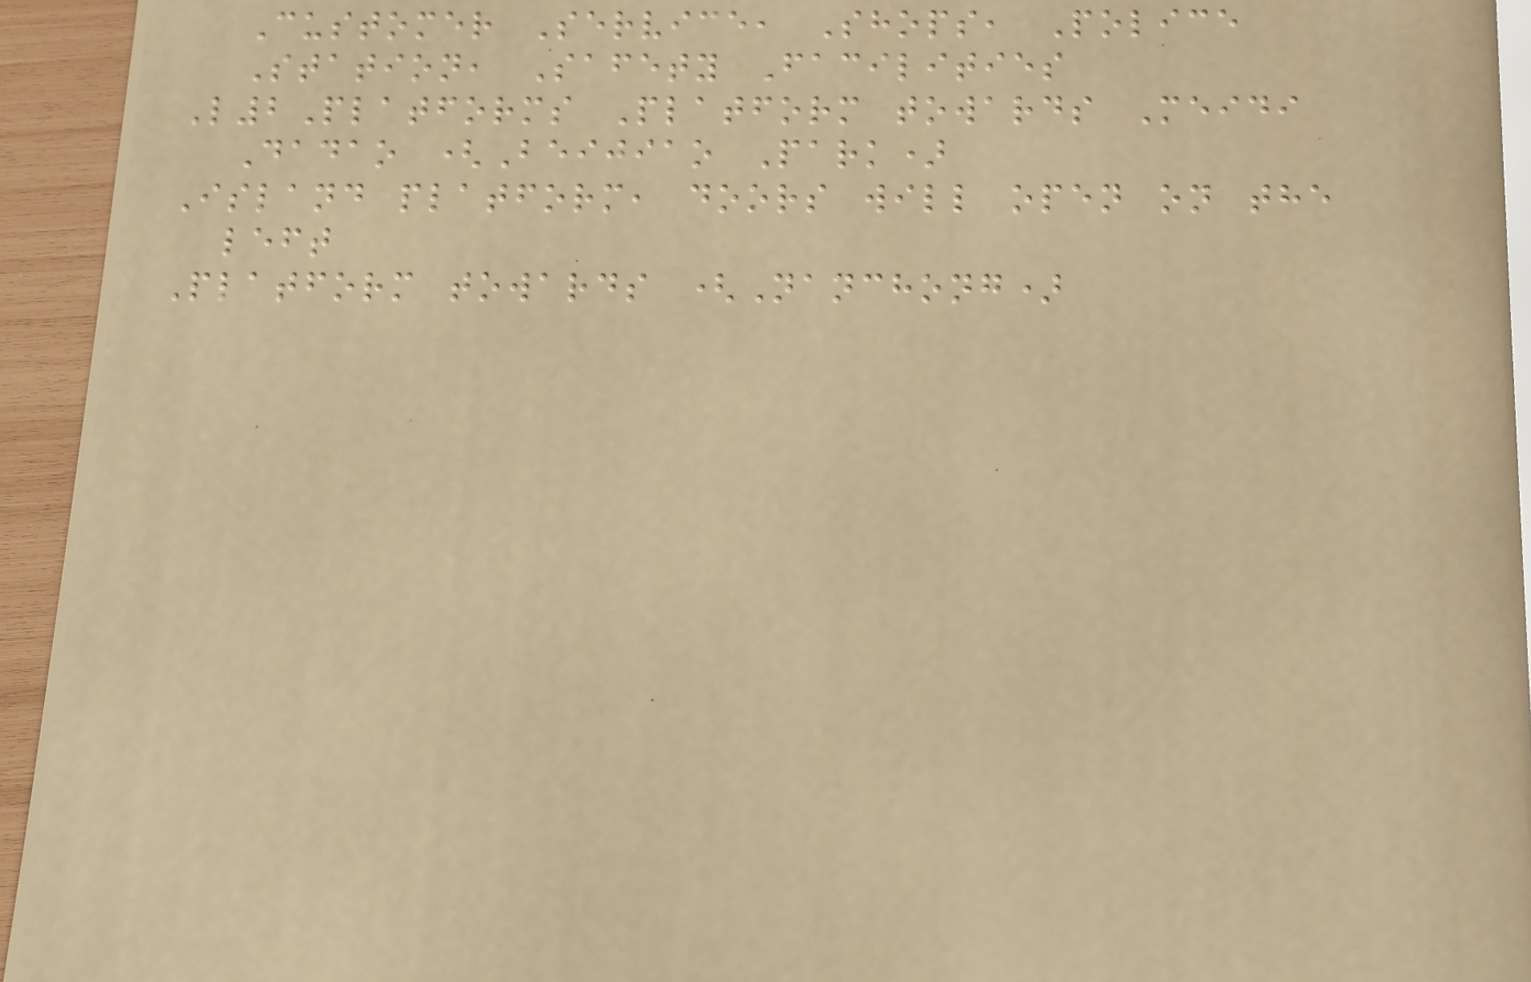Customer Service, Shops, Police
Station, Safety Facilities
L2Platforms Platform towards Meidi
Dadao (Beijiao Park)
Island platform, doors will open on the
left
Platform towards (Nanchong)
